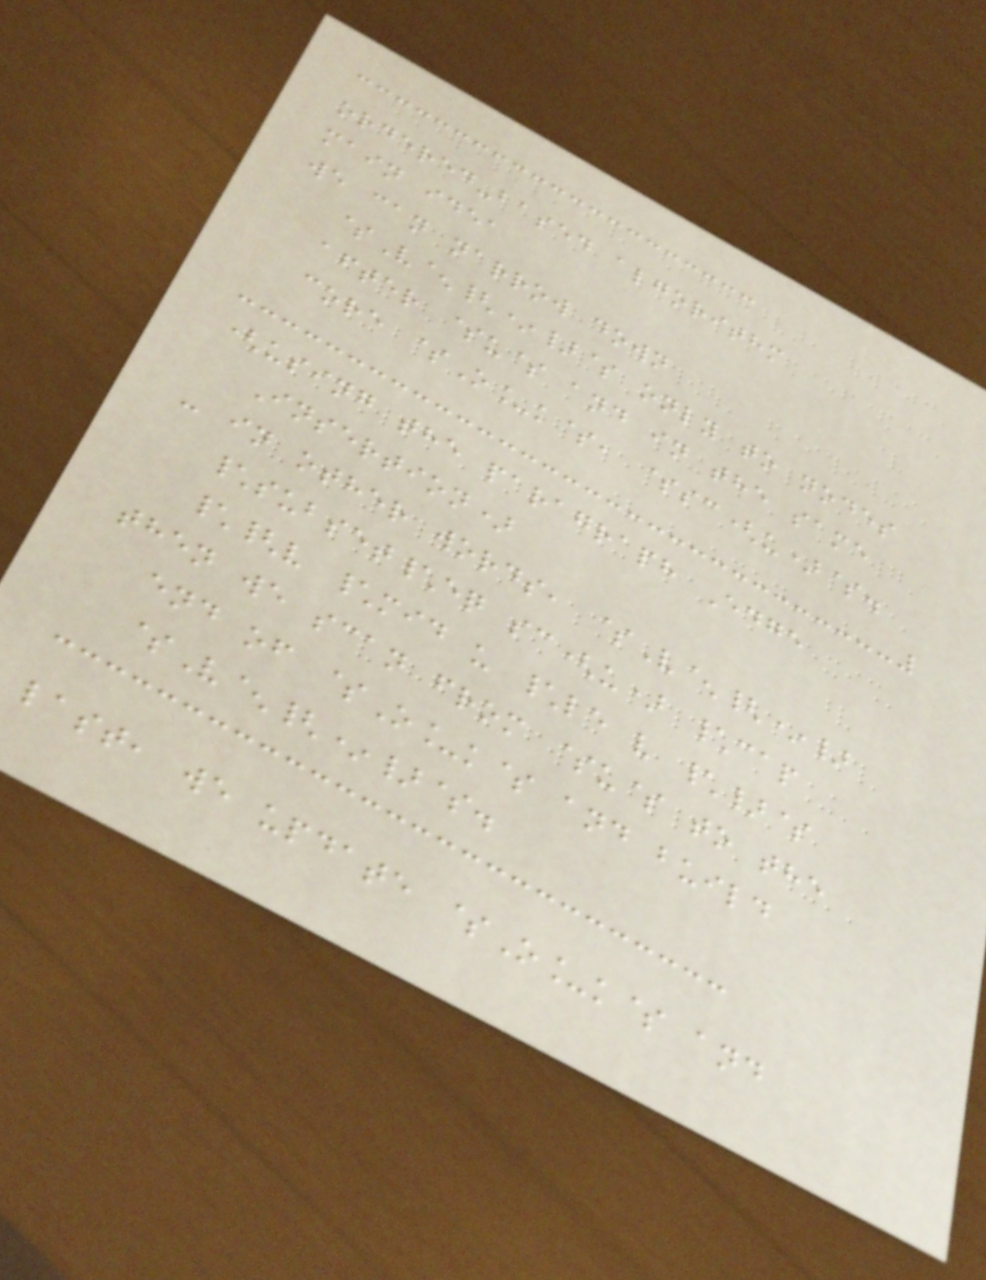ordered-based algorithm
main idea
we can narrow down
$V^{*}$ only to nodes
after $u$ and in the same
core $O_k$, $sc(u)$.
(using the paragraph Edge
Insertion)
- in other words, $V^{*}
\subset\eq sc(u) \cap
\{v \mid u \le v \}$
then we scan from $u$ to the
end of $O_k$ and build
$V^{*}$.
last, we update $O_k$ and
